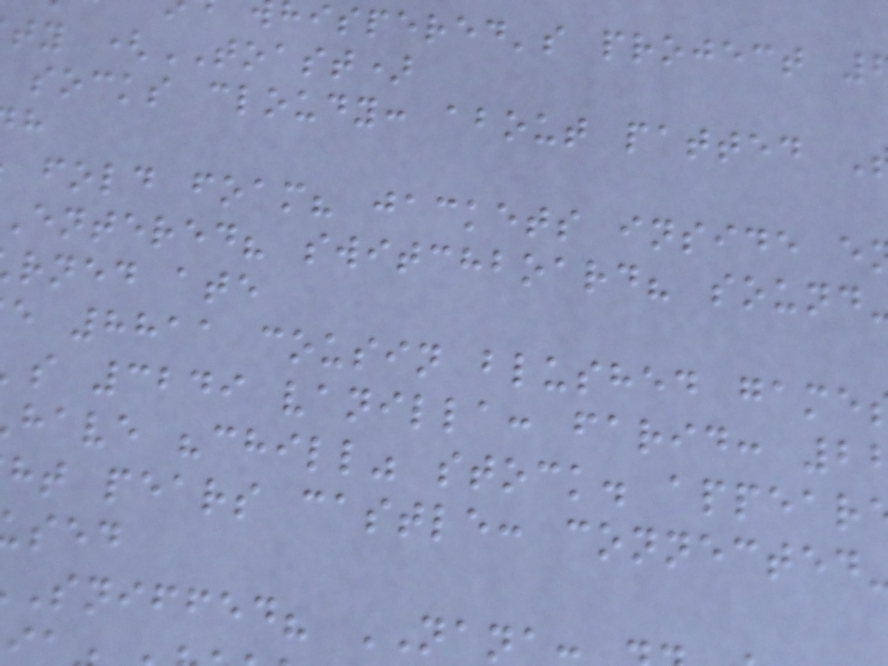ispered's project
ty (TOAST)
socks cloudy: about patted
fold foam? jackets inside e
entered? switchboard? sound
rned ate
e 8811 cousin blushed game
s 3249 vanilla: farid: 2
have "chill" stock. appear
ht pears castle: connected
sniffed? NAN
